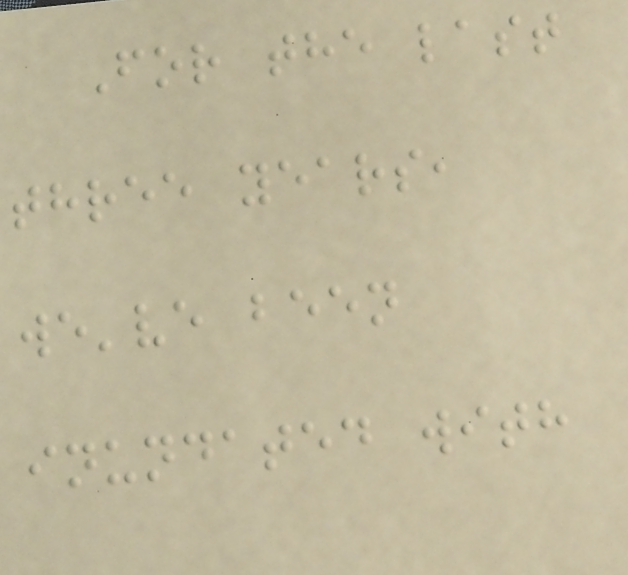For the last
three years,
we've been
inundated with
